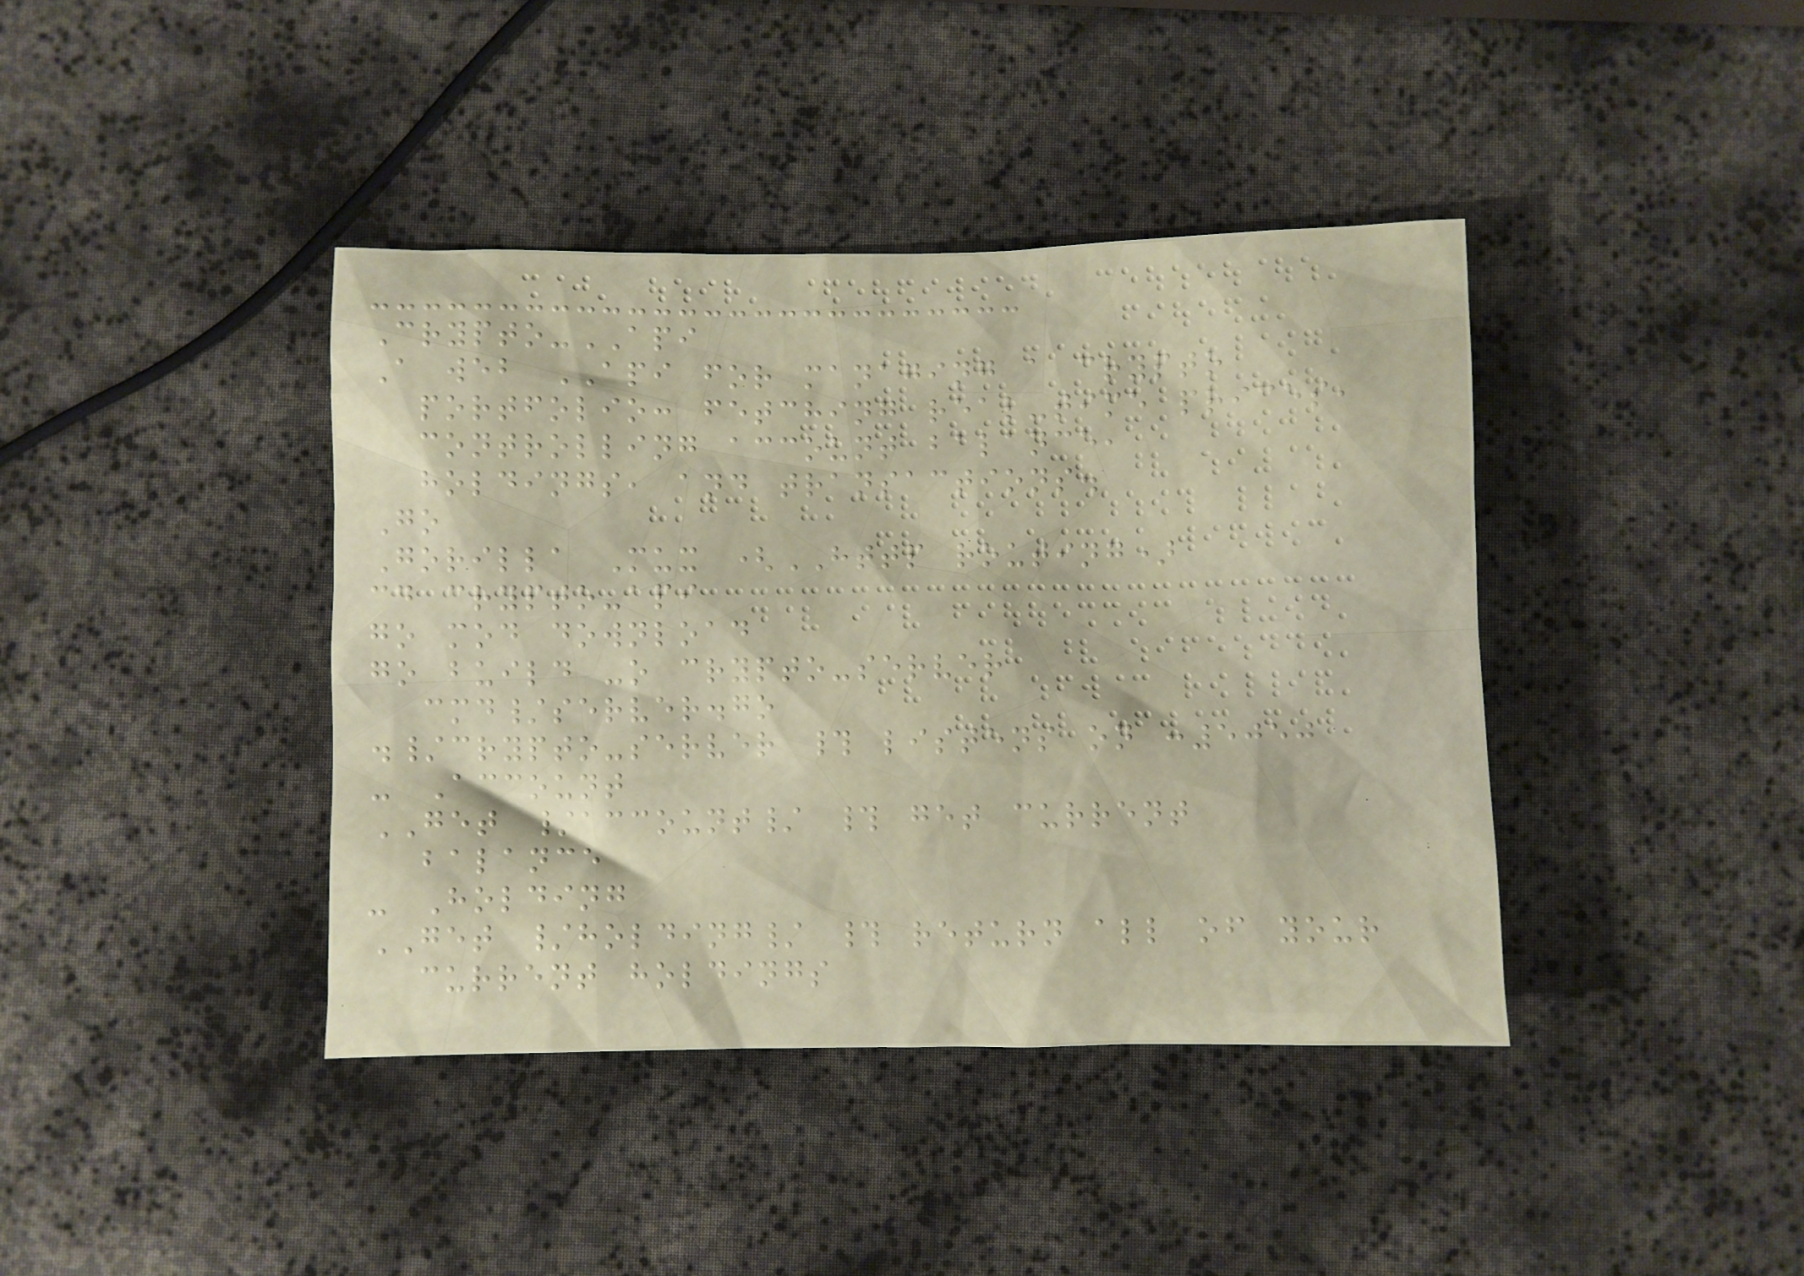Crypto-API
A web API for managing a crypto
portfolio: fetching real-time prices,
controlling account balance,
holdings, and transactions.
Go
Gorilla Mux (HTTP routing)
cd crypto-api
go mod download
go build -o crypto-server
cmd/server.go
./crypto-server # listens on :5050
- Account
GET /account/ # get current
balance
- Holding
GET /holding/ # return all of your
current holdings
